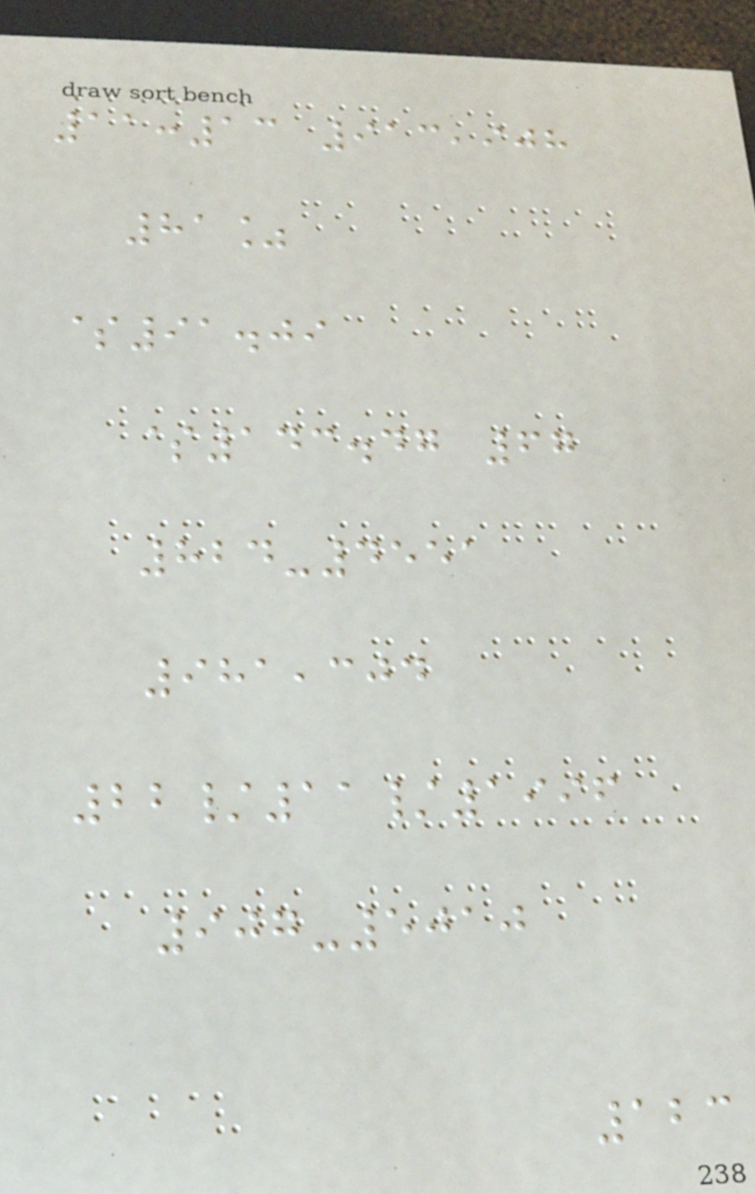11:13 913,908
81%
$91.09
$143.47 67
824-4551
981,304
22/11/1996
907-5010
123
